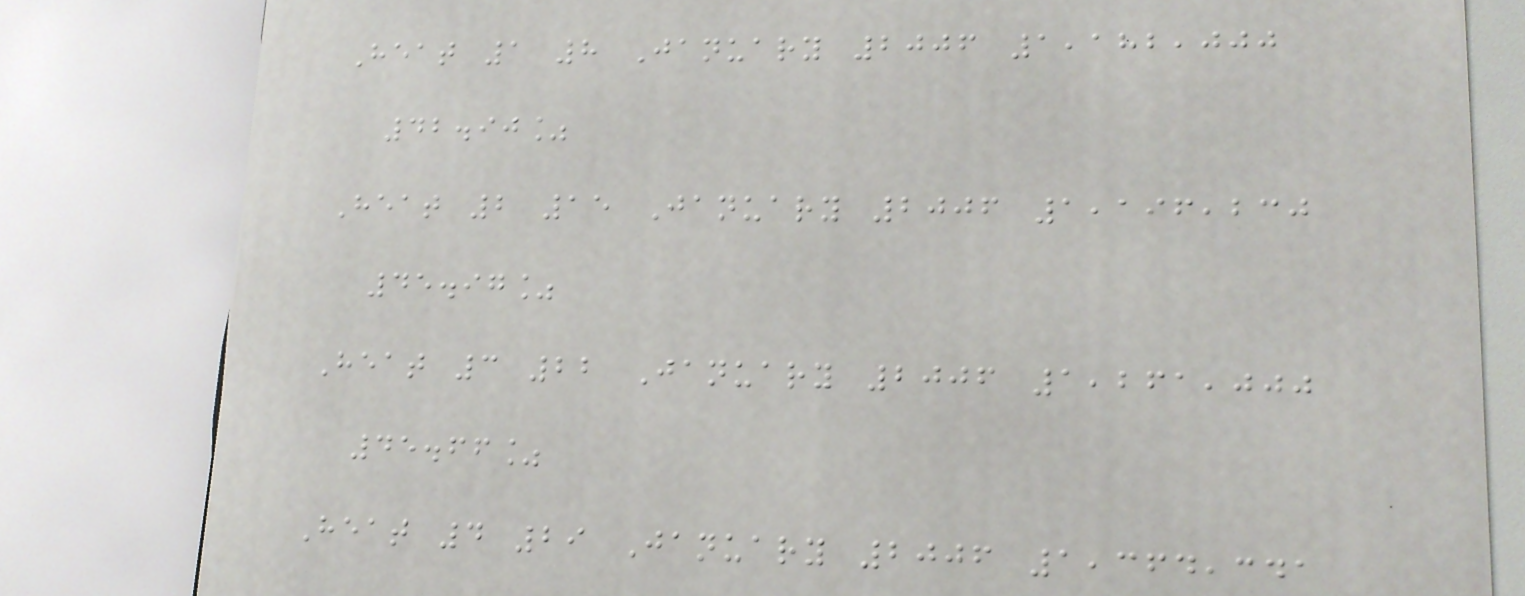Heat 1 8 January 2006 1,182,000
42.90%
Heat 2 15 January 2006 1,196,230
45.97%
Heat 3 22 January 2006 1,261,000
45.66%
Heat 4 29 January 2006 1,364,341
